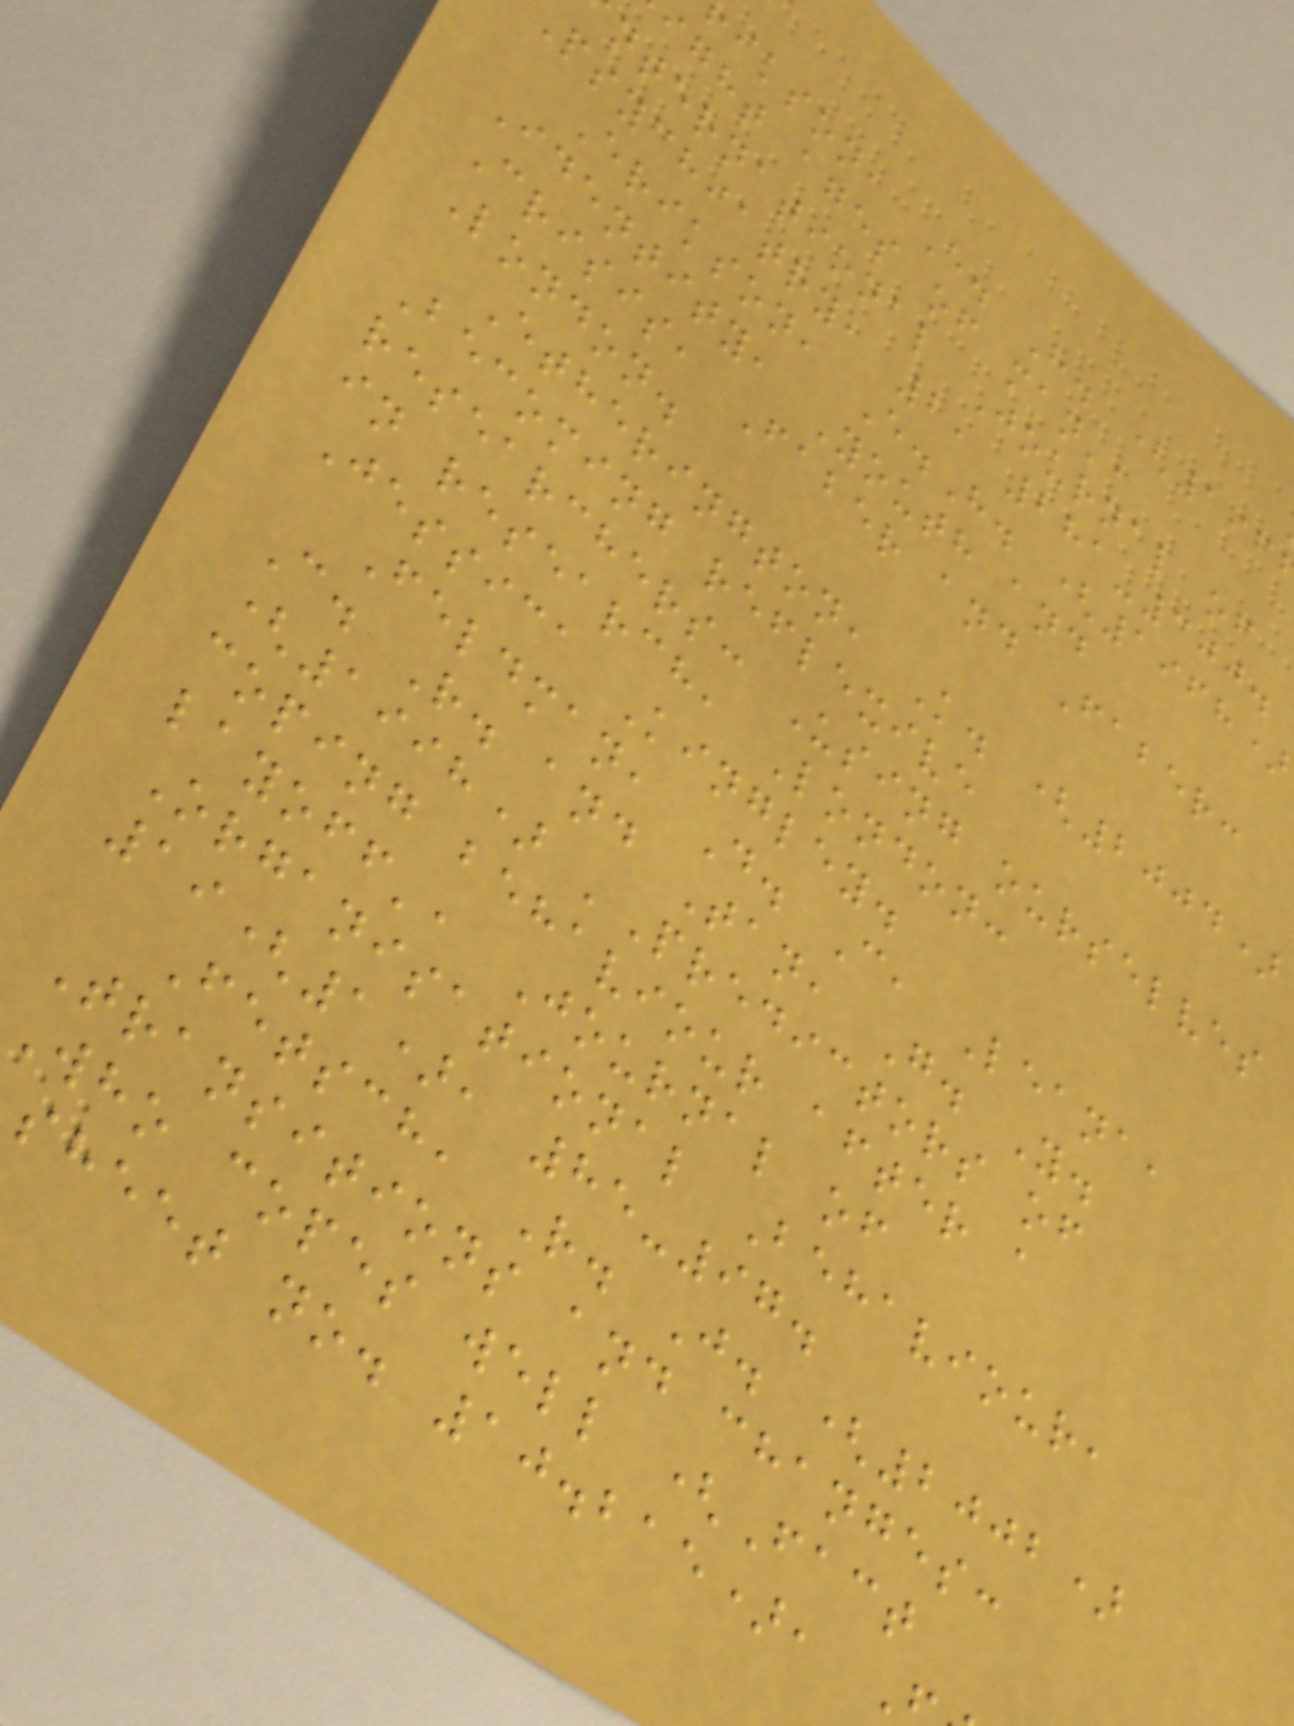ikson, E. H. (196
ight ages of man',
nternational Journal of
psychiatry, 2, 281-300.
Erikson, E.H. (1968)
Identity, Youth and
Crisis, Faber and Faber:
London.
Etherington, K. (2004)
Becoming reflexive
researchers: Using ourselves
in research, London:
Jessica Kingley.
Feldman, D. C, Leana,
C. R. and Tan, G. Y.
(1998) 'Predictors of
coping behaviour after a
layoff', Journal of
Organisational Behaviour,
19(1), 85-97.
Fetsch, R. J. (2002)
Transitions and changes:
Who copes well (Fact
sheet no. 10.215),
